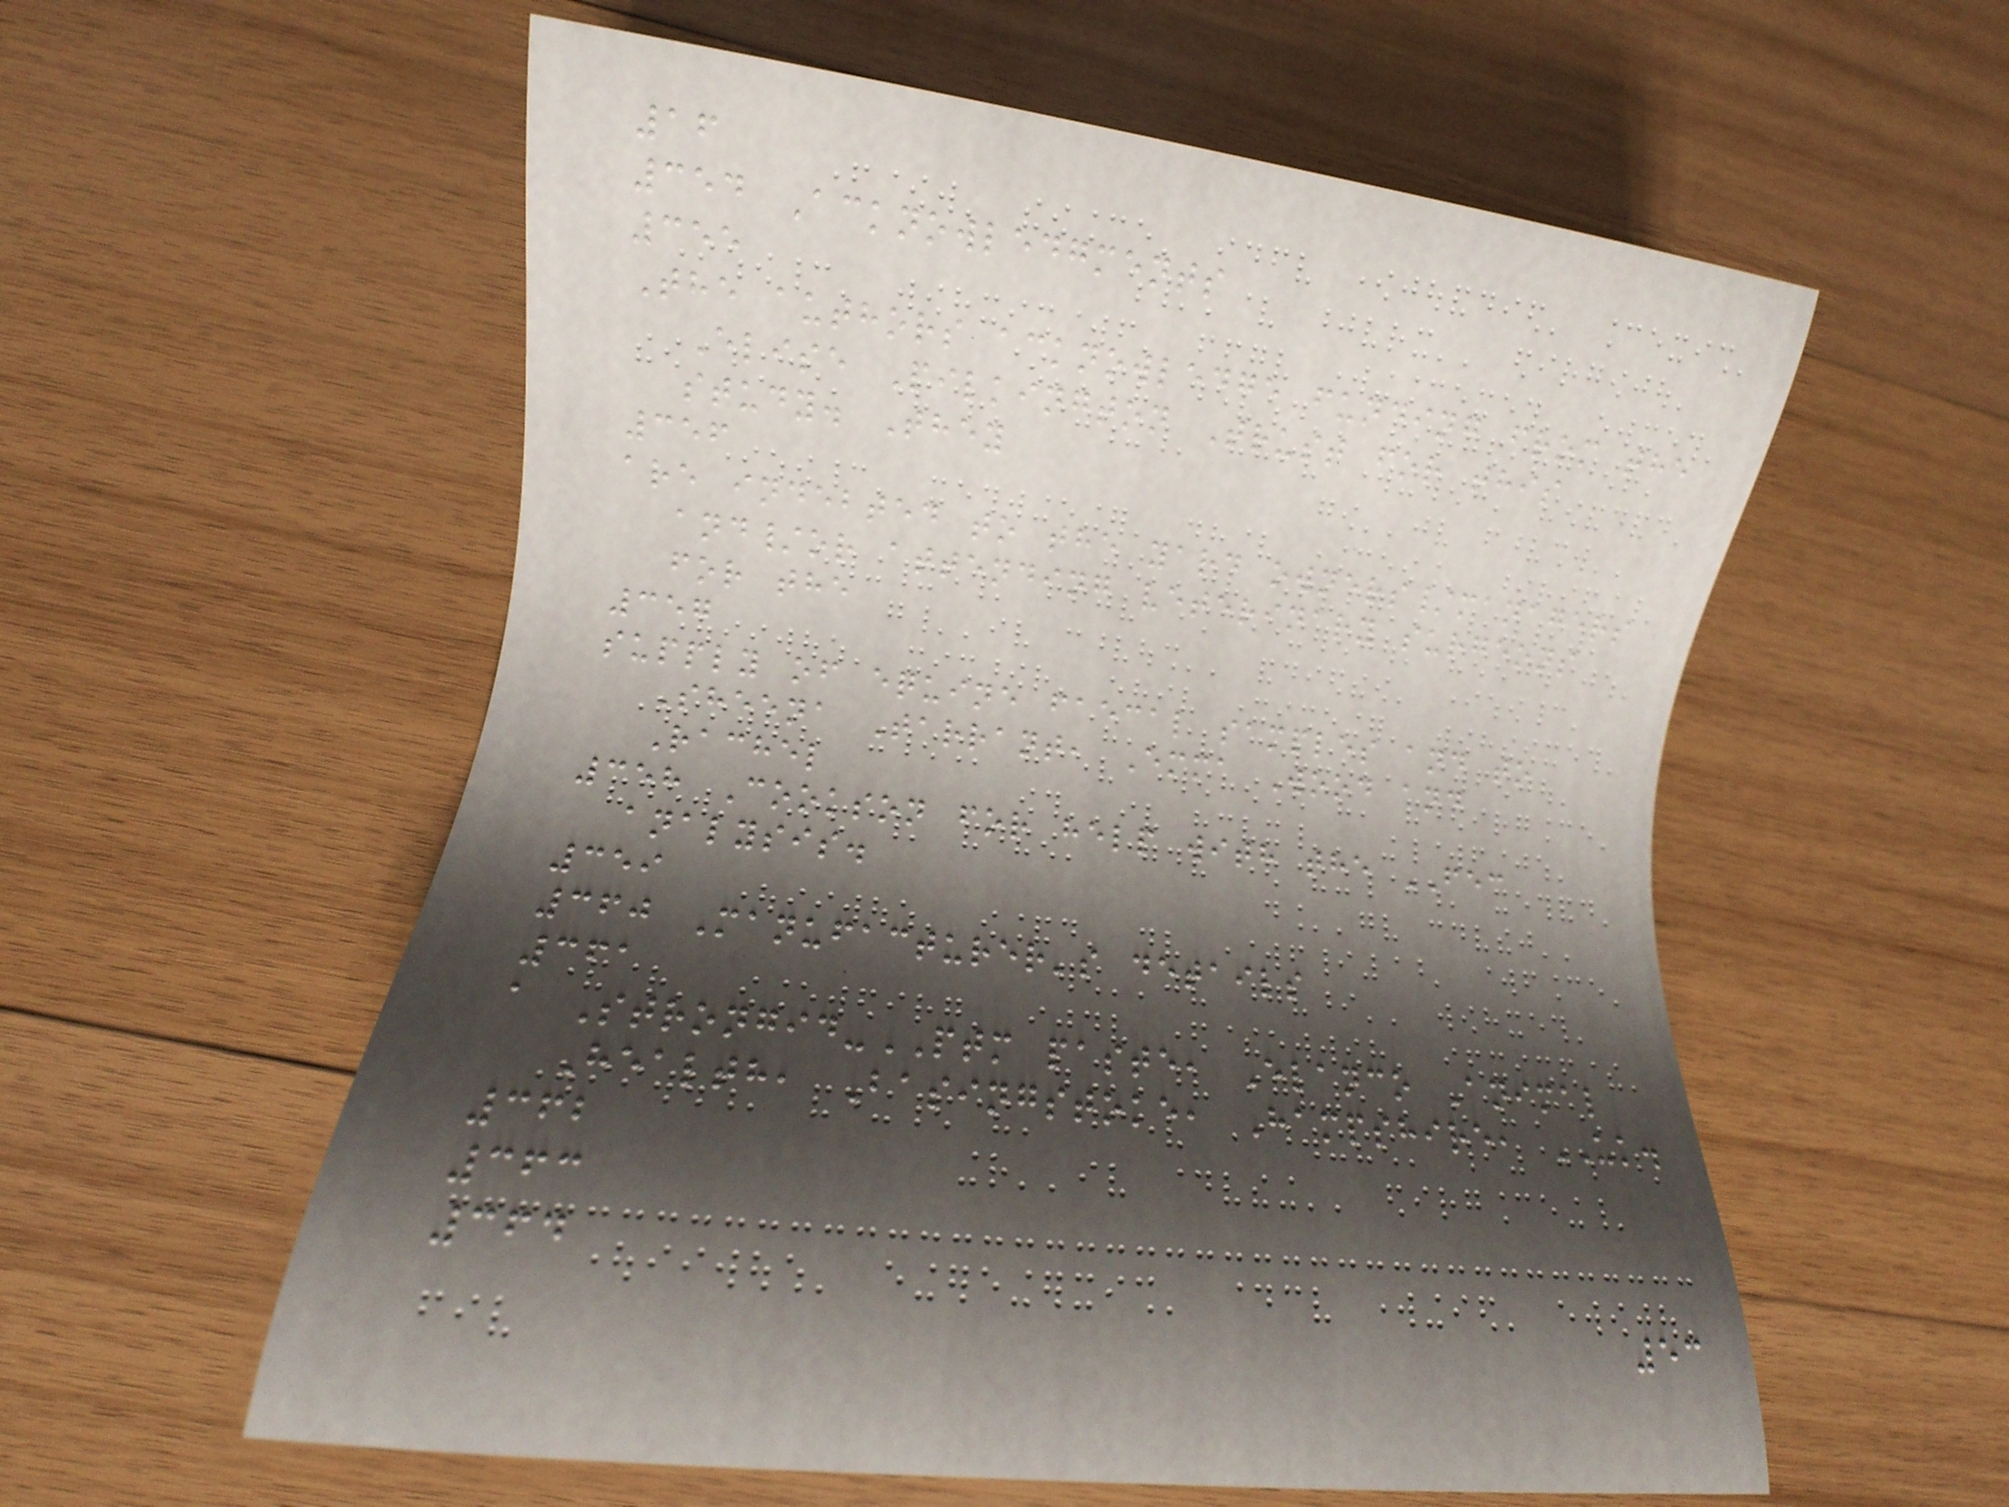16
354 Acknowledgments
355
The authors acknowledge funding from the
Elise Pilkington Trust for this
study. They
356
are indebted to the yard owners/managers
and/or attending veterinary surgeons
for the
357
supply of equine faecal samples and to
Sheena Tarrant, Emma Wood and
Rachel
358 Cookson for help with the FEC
analysis.
359
360 Manufacturer's details
361
a Strongid-PTM paste, Elanco Animal
Health, Basingstoke, Hampshire, UK.
362
363
364
53
